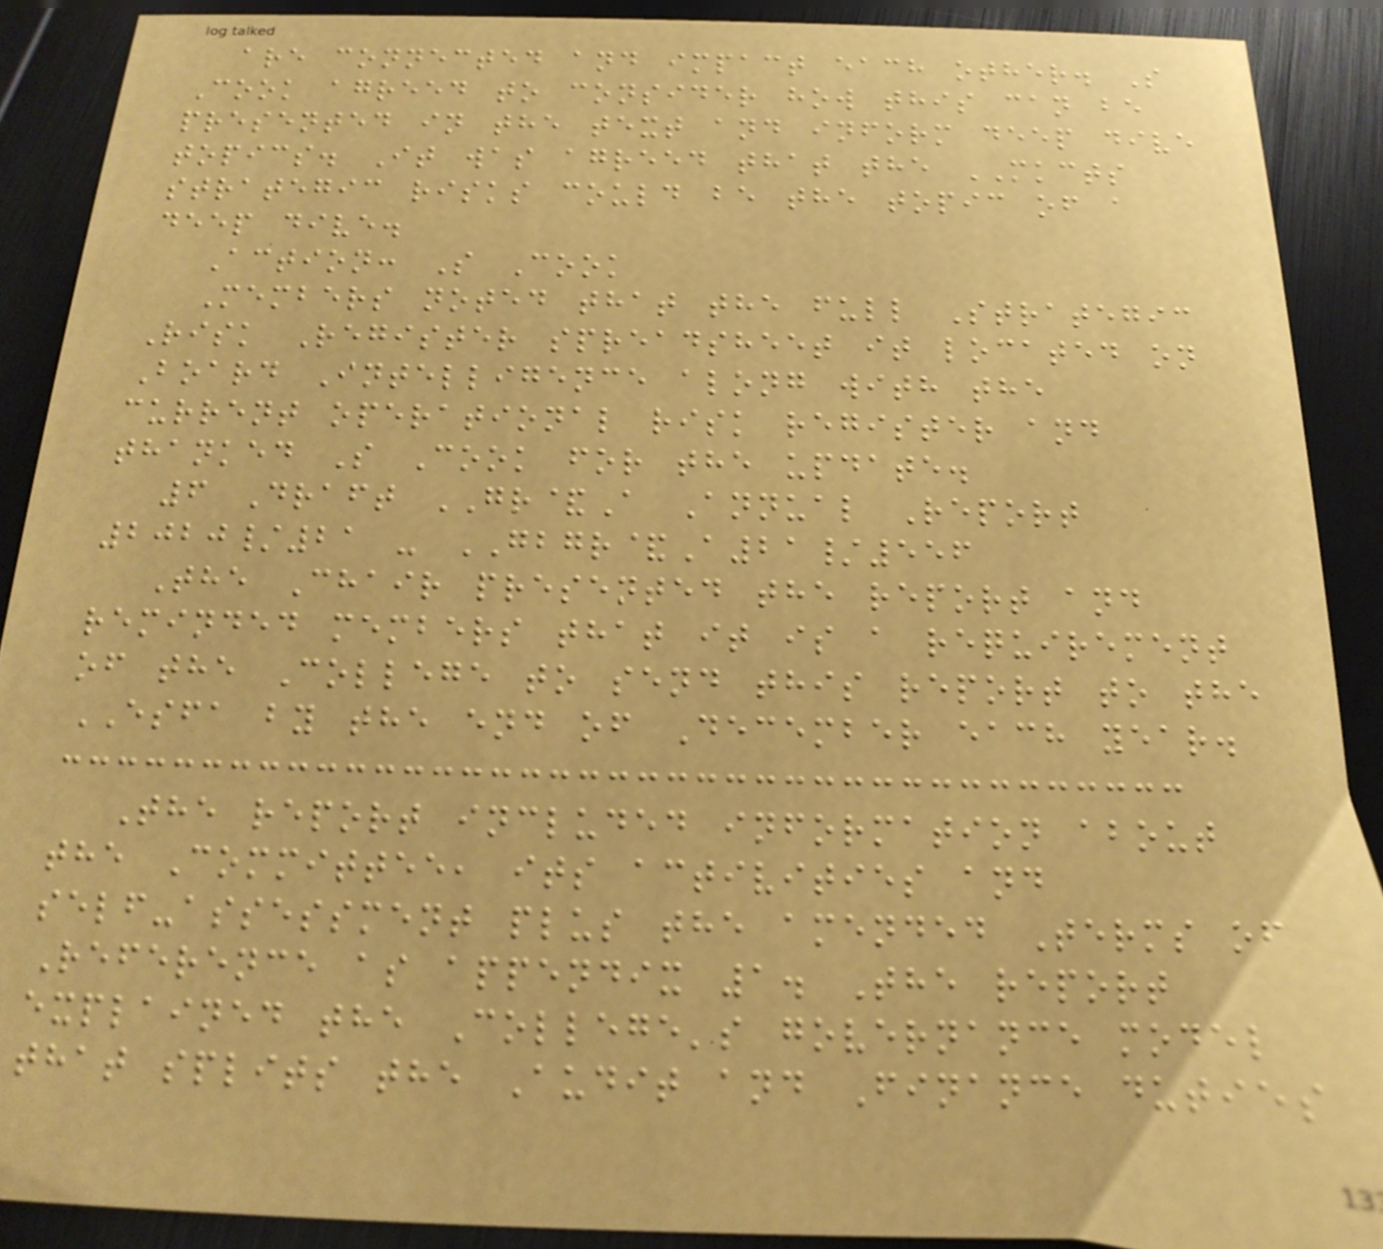are connected and impact each other. S
Cook agreed to consider how this can be
presented in the text and inform deep dive
topics. It was agreed that the MKCTS
strategic risks could be the topic of a
deep dive.
Action: S Cook
Members noted that the full Strategic
Risk Register spreadsheet it located on
Board Intelligence along with the
current operational risk register and
thanked S Cook for the update.
6 Draft GR&A Annual Report
2020/21 - GBGR&A21/556
The Chair presented the report and
reminded members that it is a requirement
of the College to send this report to the
ESFA by the end of December each year.
The report included information about
the Committee, its activities and
self-assessment plus the amended Terms of
Reference as appendix 1. The report
explained the College's governance model
that splits the Audit and Finance duties
